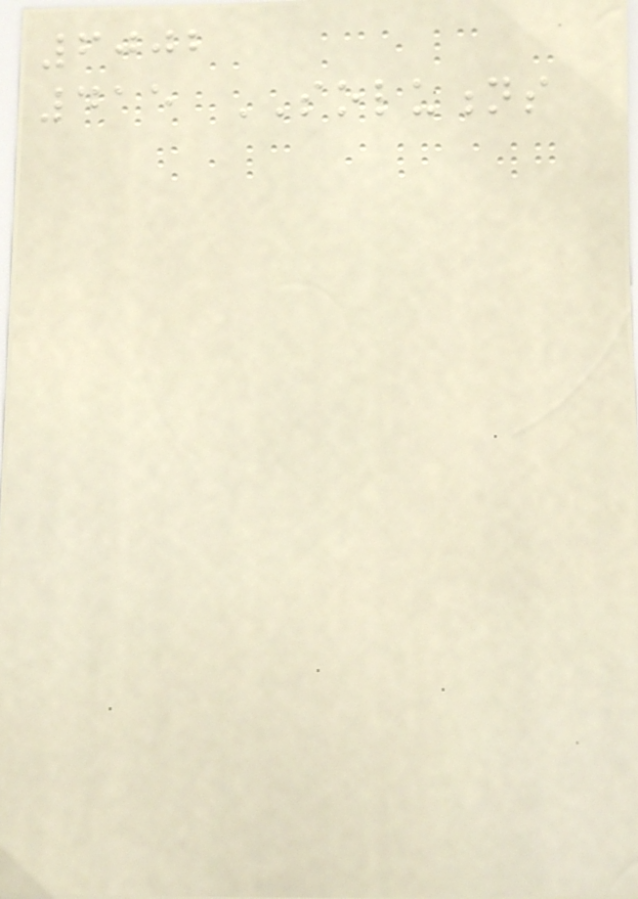6002
415 SOLUTIONS
